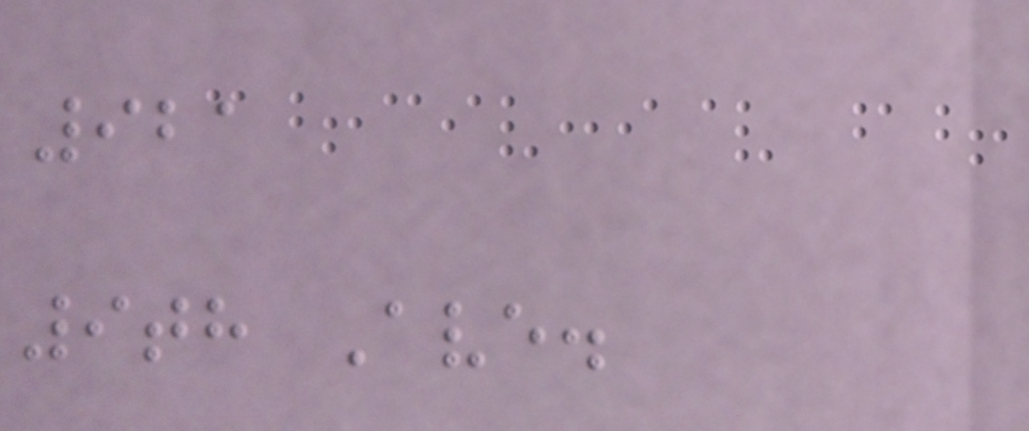921
9th Ave.
